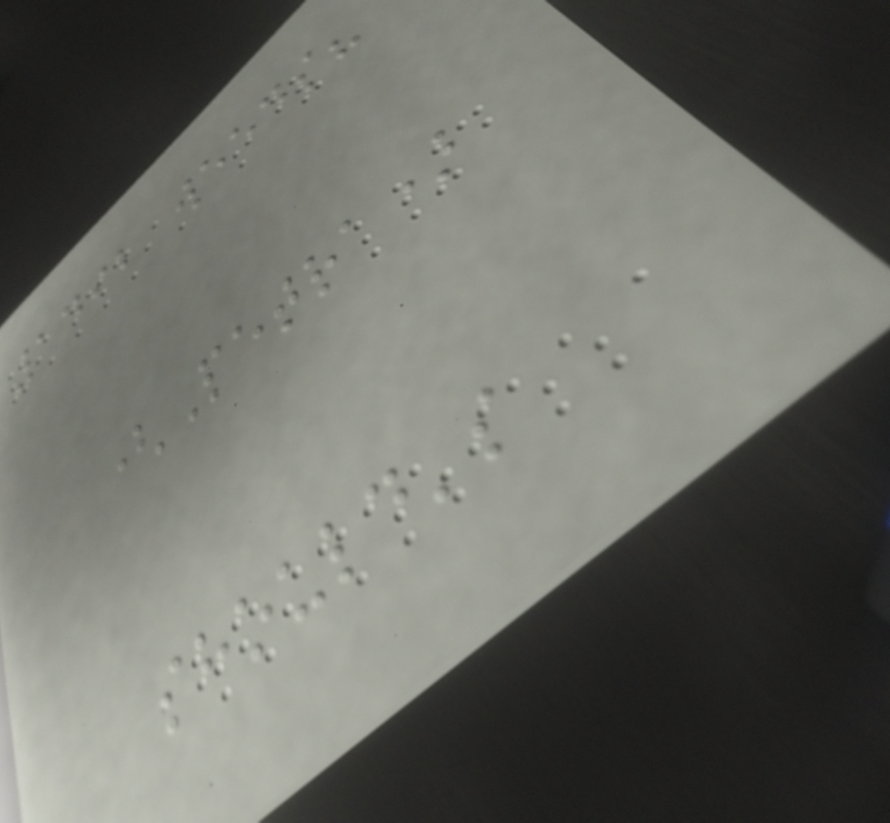1492 weeds?
(Petra)
should's
